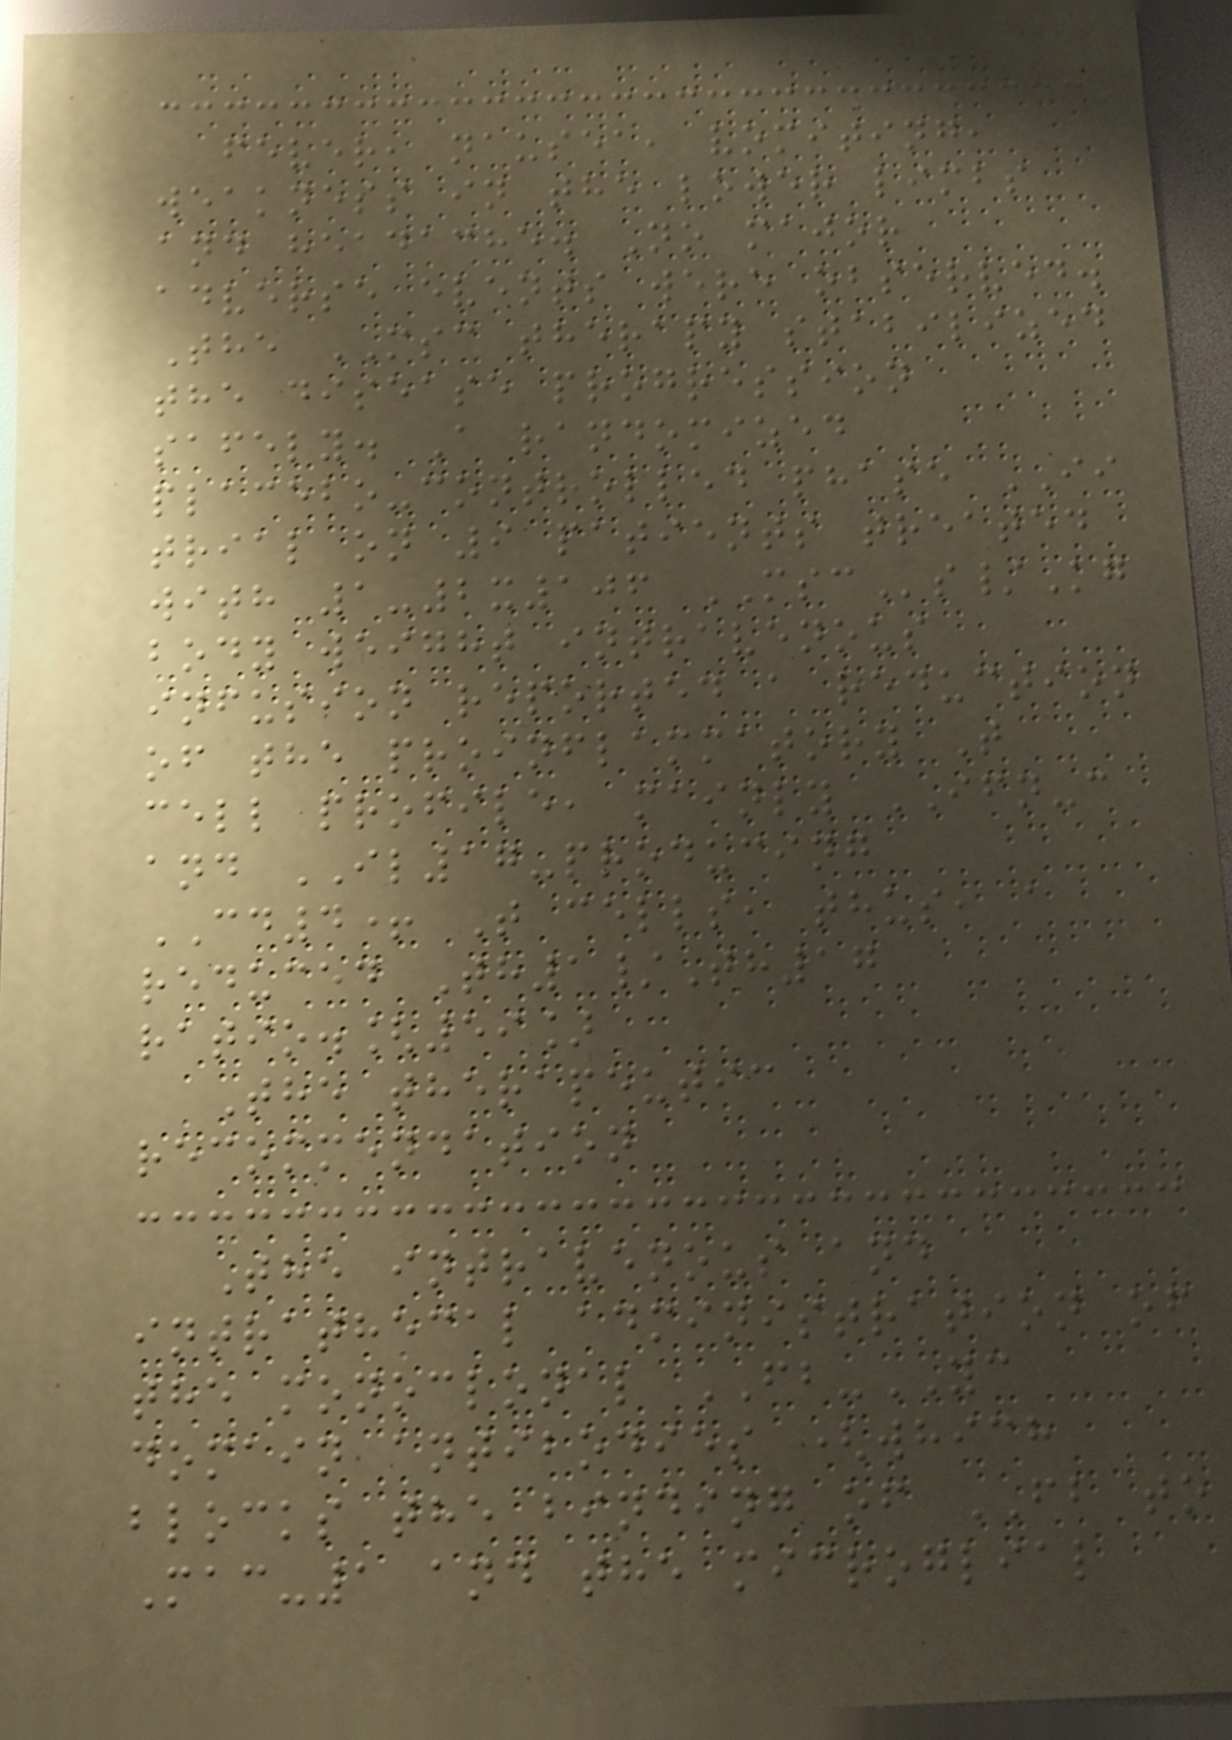fever, nausea, vomiting,
weakness in the lower limbs
and headache. No major
adverse events were observed.
The MSC therapy stabilized
the disease progression
safely. A randomized
placebo-controlled phase II
trial on 9 patients treated
with 1-2x106 MSCs/Kg
body weight intravenous
infusion reported a reduction
of the proinflammatory T
cell profile, mainly IFN-c
and IL17-producing
CD4+ T cells, thus, a
reduced Th1/Th17
ratio.[59]
The therapeutic
recommendation
The intravenous and
intrathecal administration of
the monoclonal FB-YC
domain antibodies (which
blocks the binding of FB to
Mac-1 and the microglial
